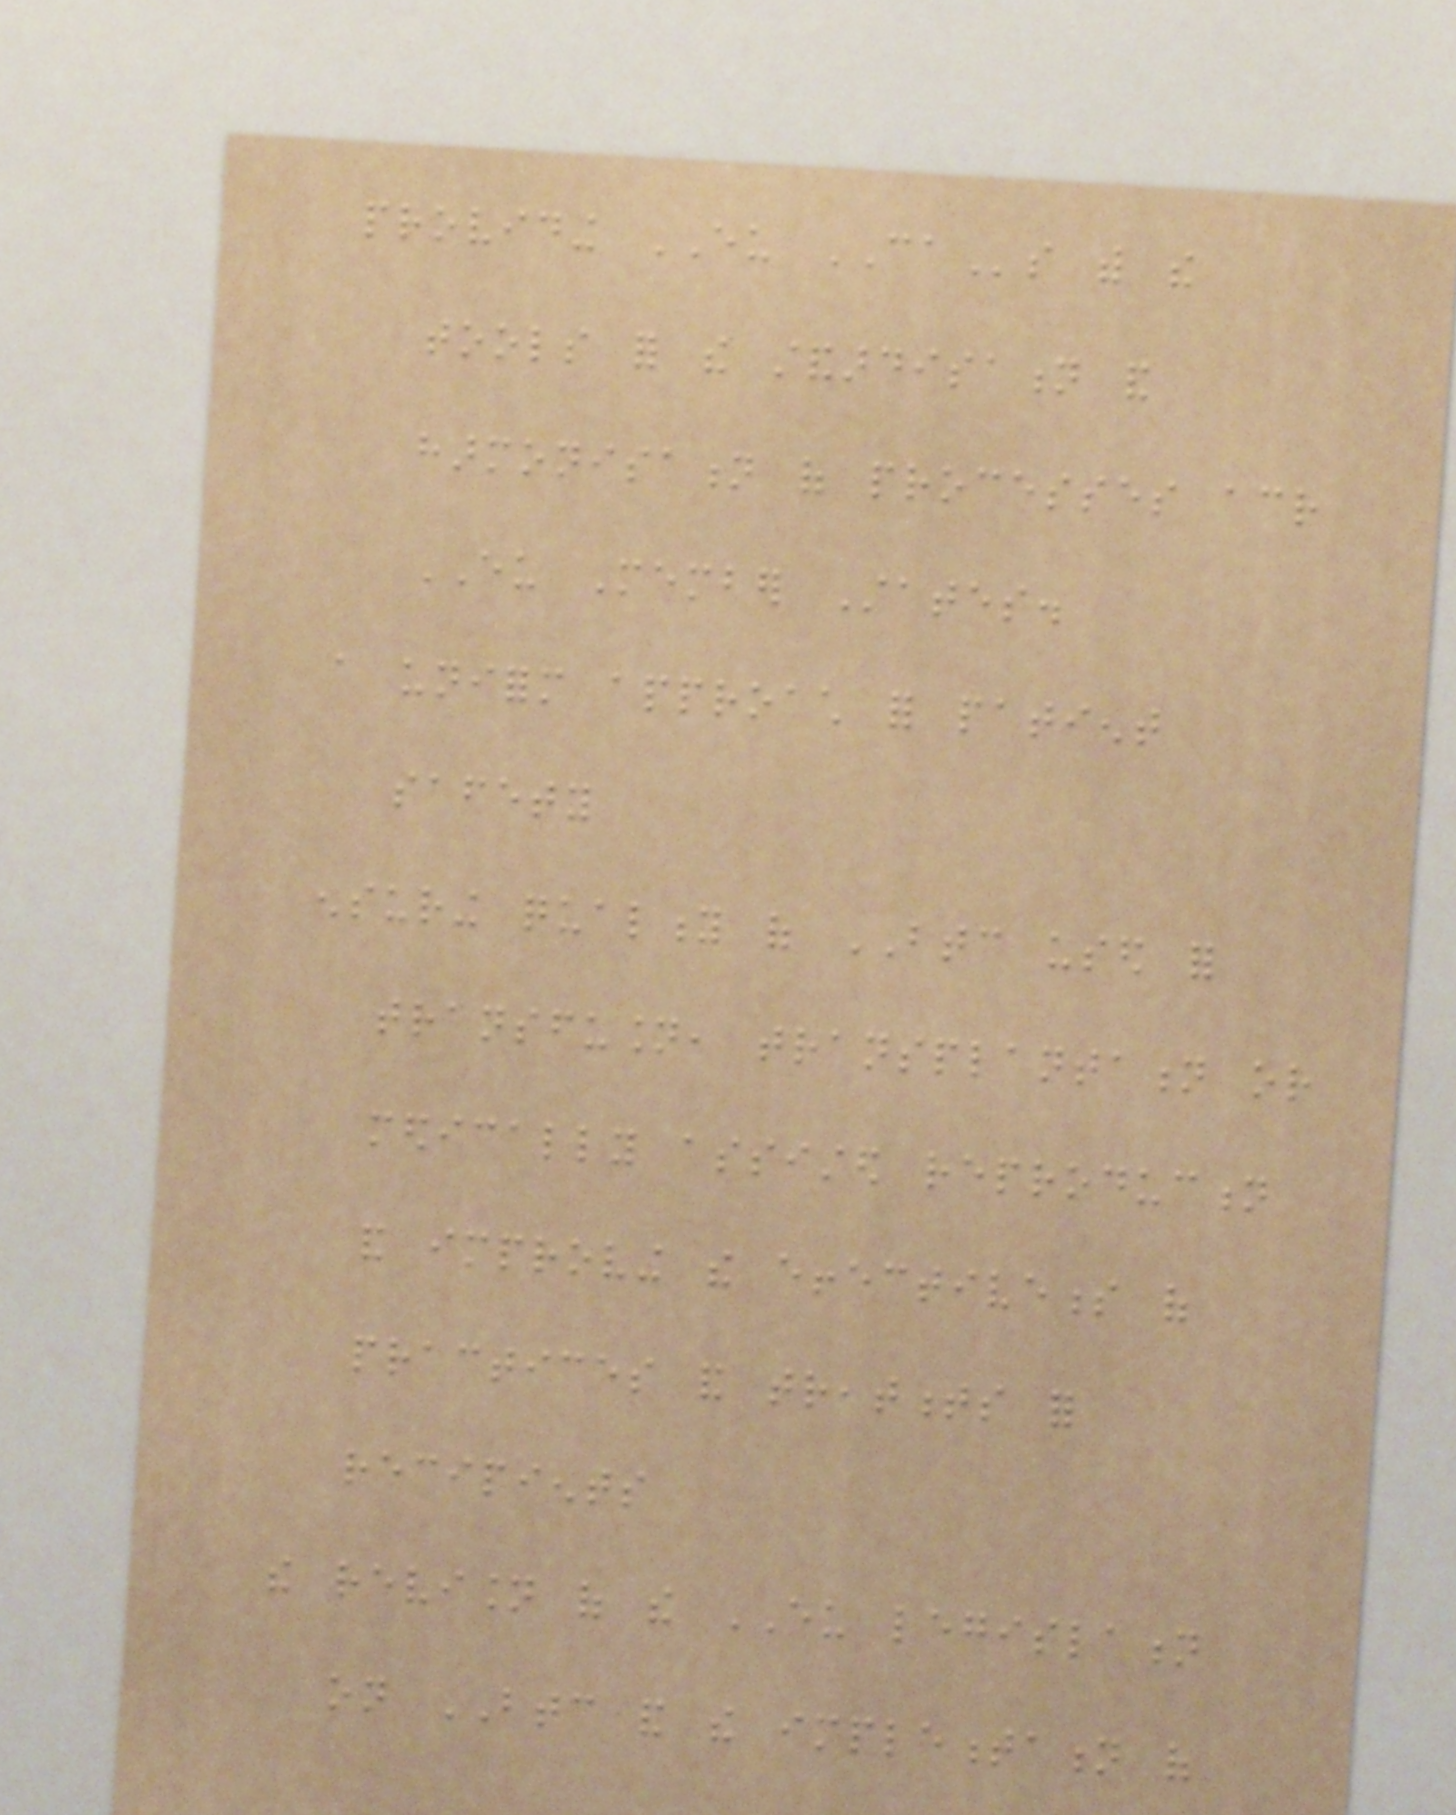providing EU CAs with the
tools for the standardisation and
harmonisation of processes across
EU Member States.
a uniform approach for patient
safety
ensuring quality of BTC used for
transfusion, transplantation or
medically assisted reproduction
and improving the effectiveness of
practices and treatments for
recipients
the revision of the EU legislation
on BTC and the implementation of
